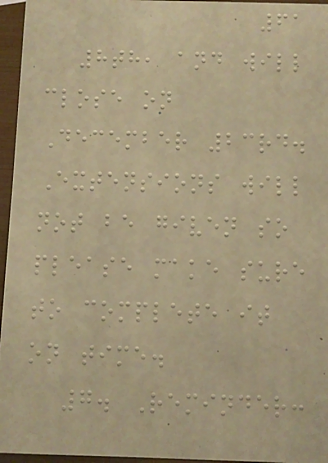61
8th, and will
close on
December 23rd.
Extensions will
not be given so
please make sure
to complete it
on time.
7. Reminder:
